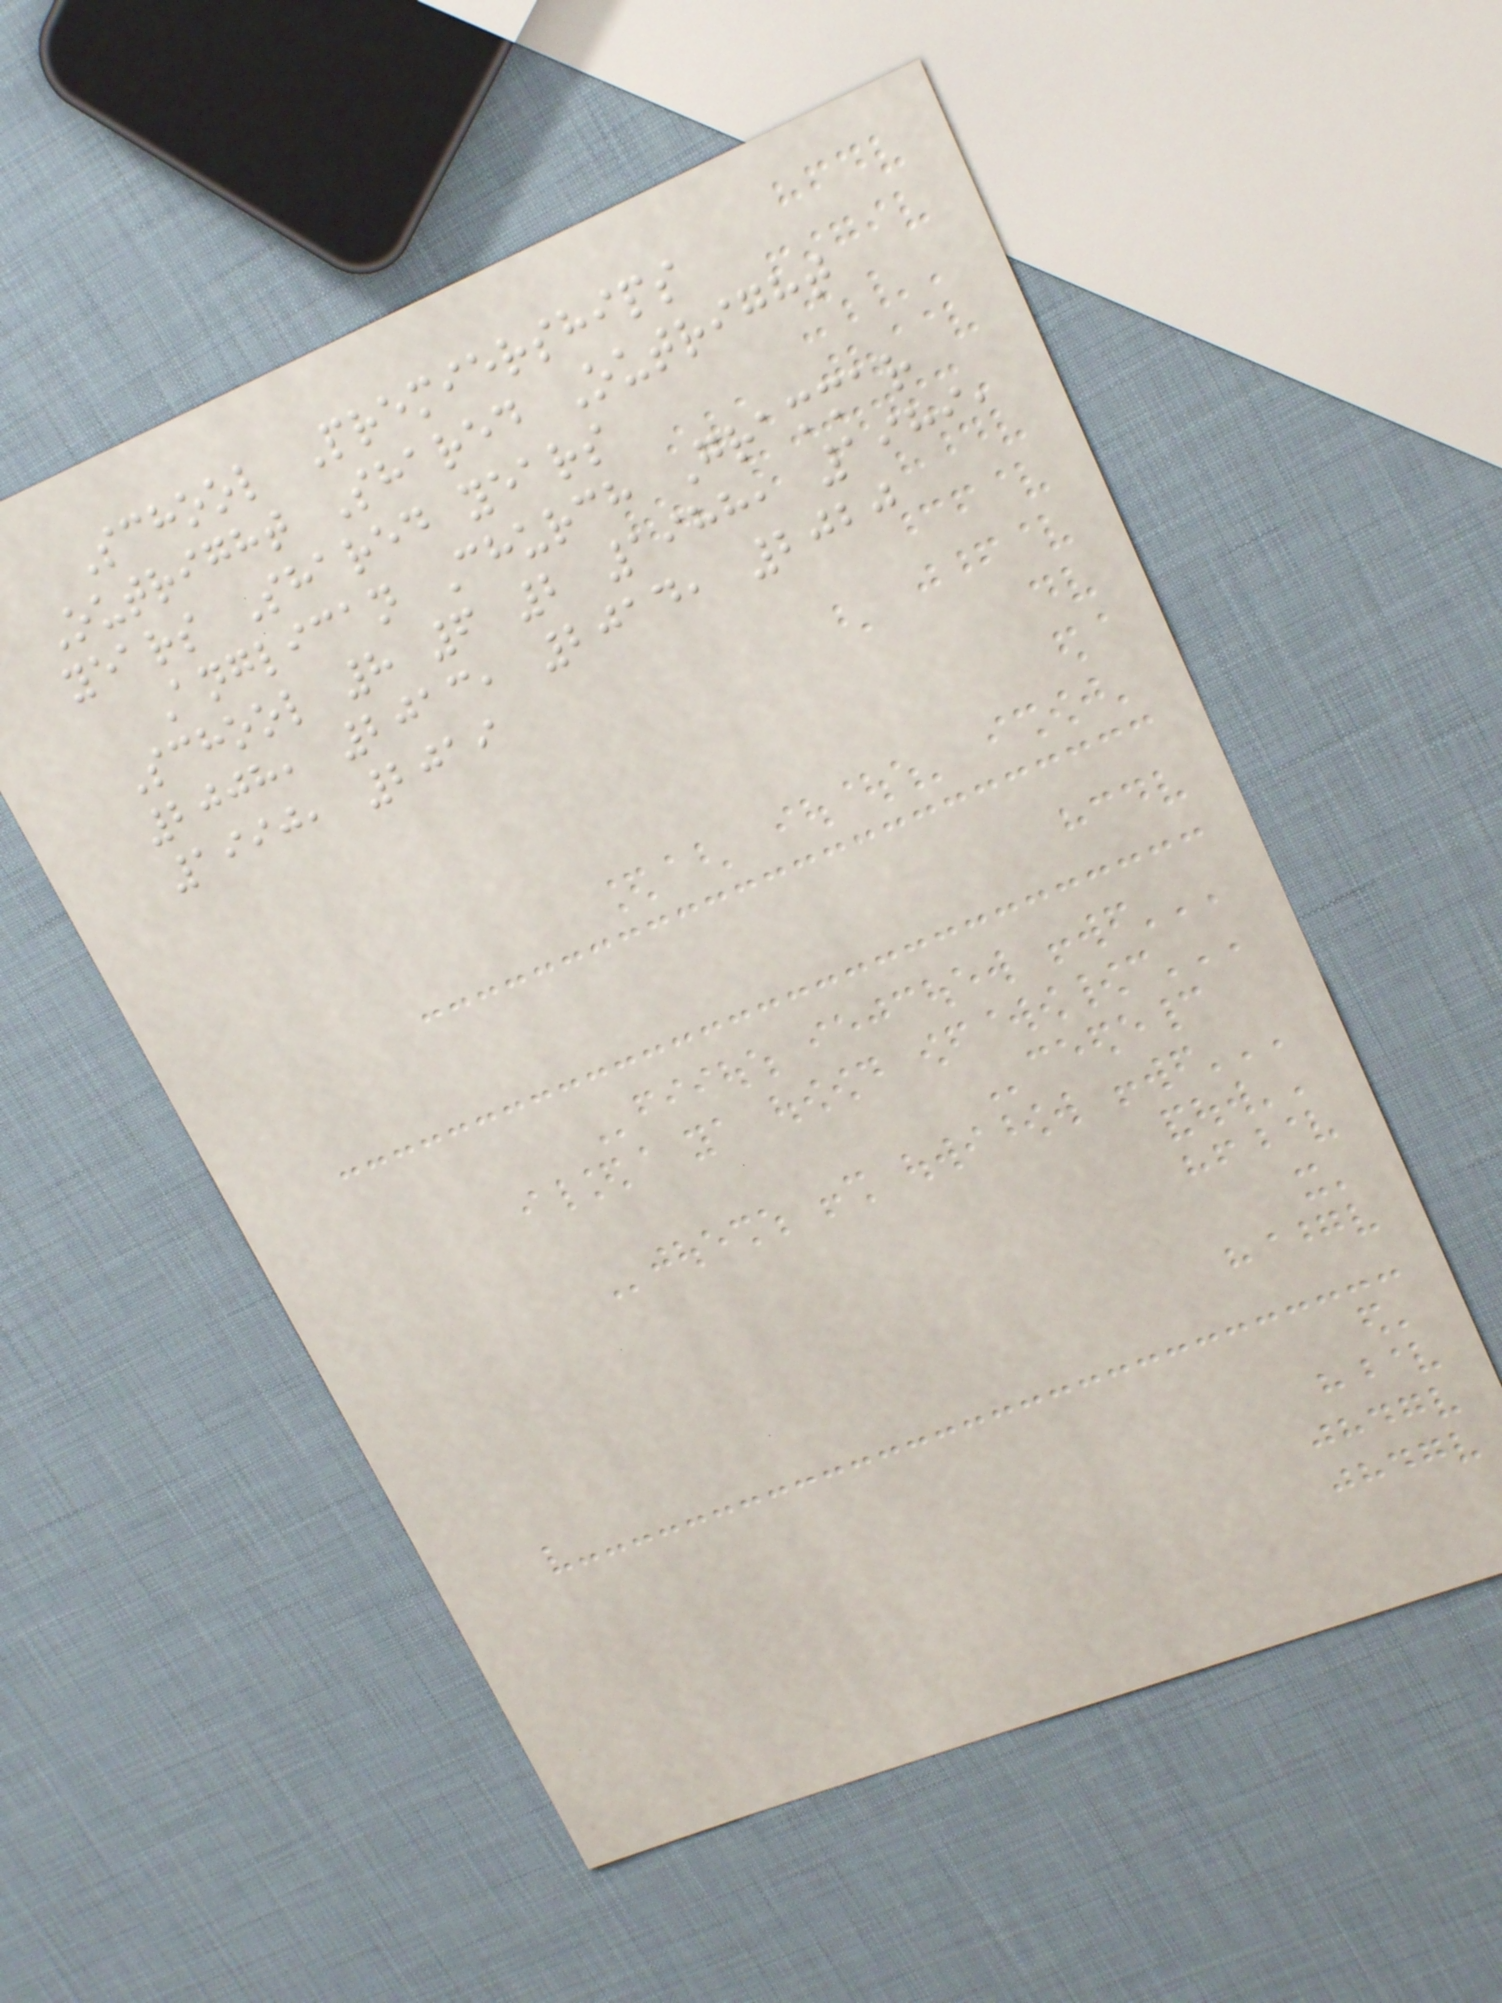School Premierships
Outright Shared Outright
years Shared years
Anglican Church Grammar
School 8 6 2 1988, 1989,
2008, 2013, 2014, 2020
1990, 2019
